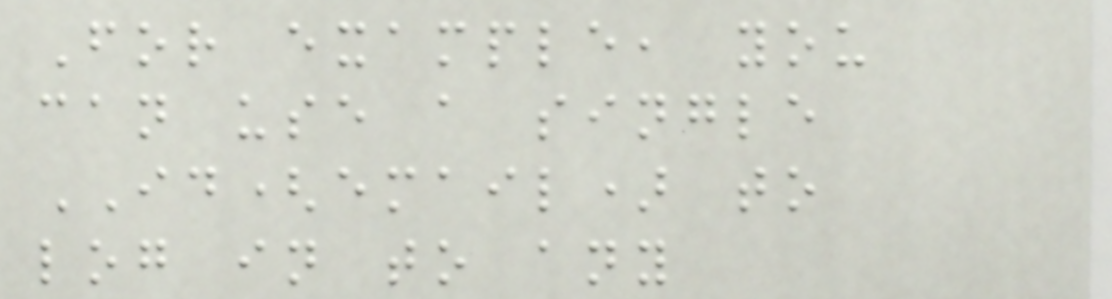For example, you
can use a single
ID(email) to
log in to any
